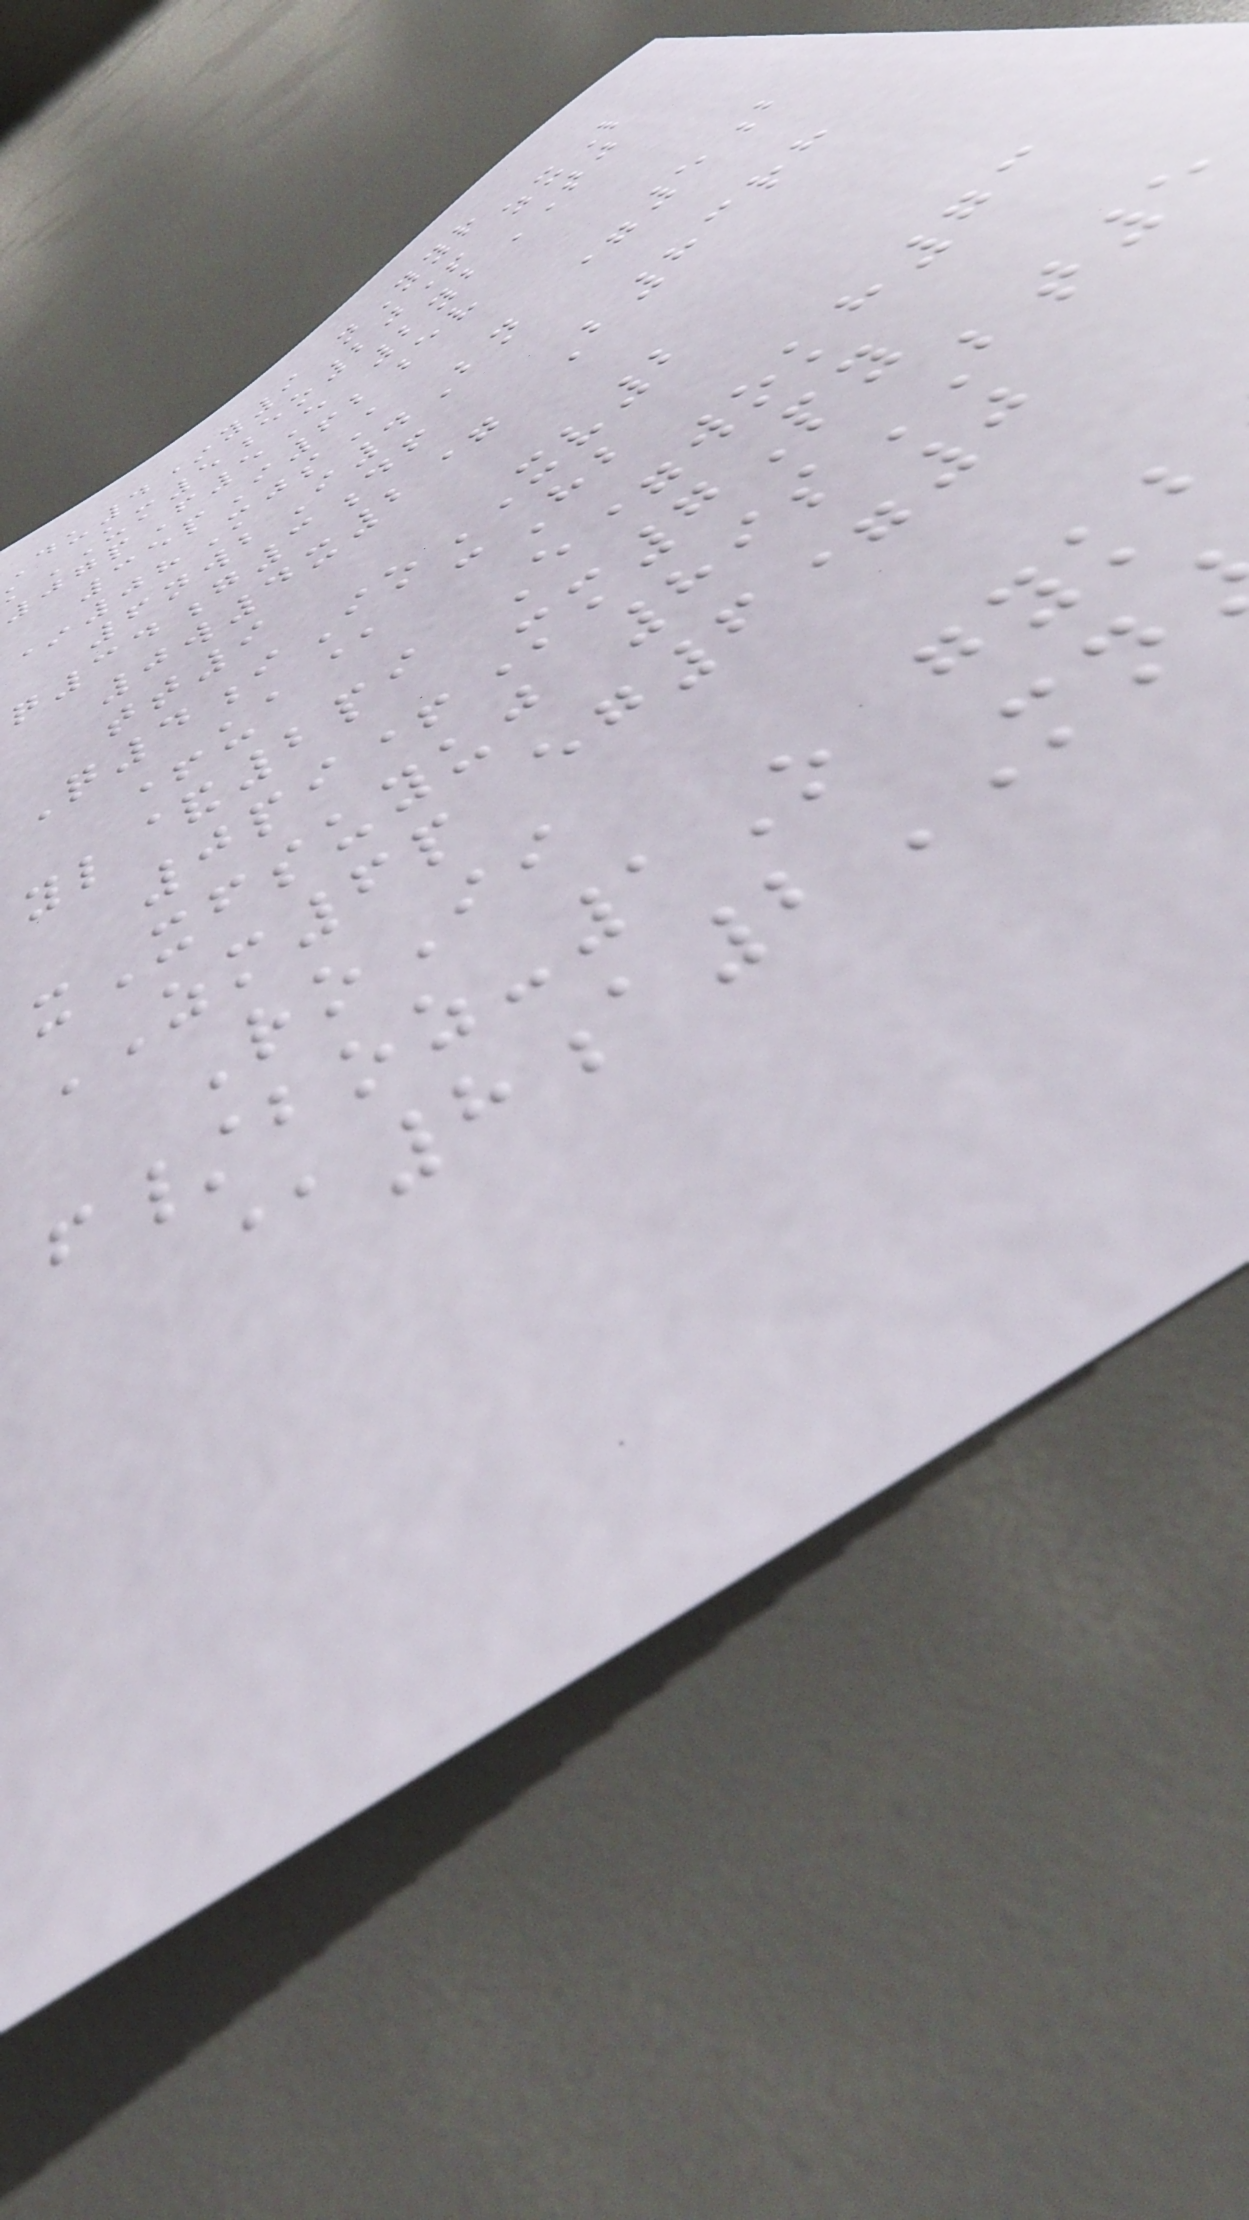Du4*y9 nYyr
kUM5eo20+ zxL
07pF5E 2ybTJ
35pI62ev
*08MjsA
6nwbI4Bn =5b
q34g3df
0w4x2= B83rh
tt9
Q4iIoXV2
+ua@ cHb
yl&2pi E=wokh73
0pi+Mm7Py
xXfsuyuj 89sBT5
ZM6p eg6=0
RoIi
f/boz-1O gykb
@8a2MN
